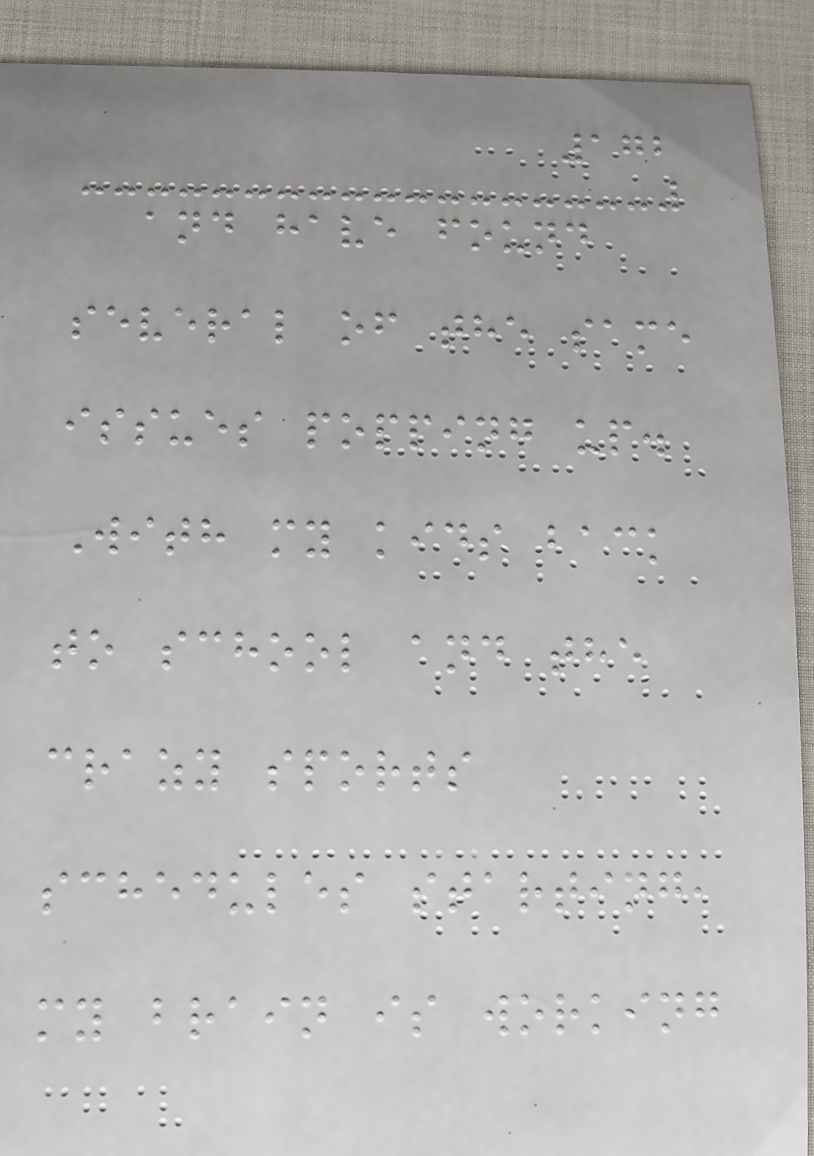172
and have found
several of the same
issues popping up.
With my kids back
to school and the
crazy sports
schedules starting,
my brain is working
